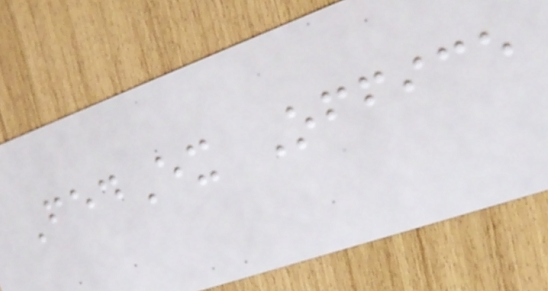FedEx Office
